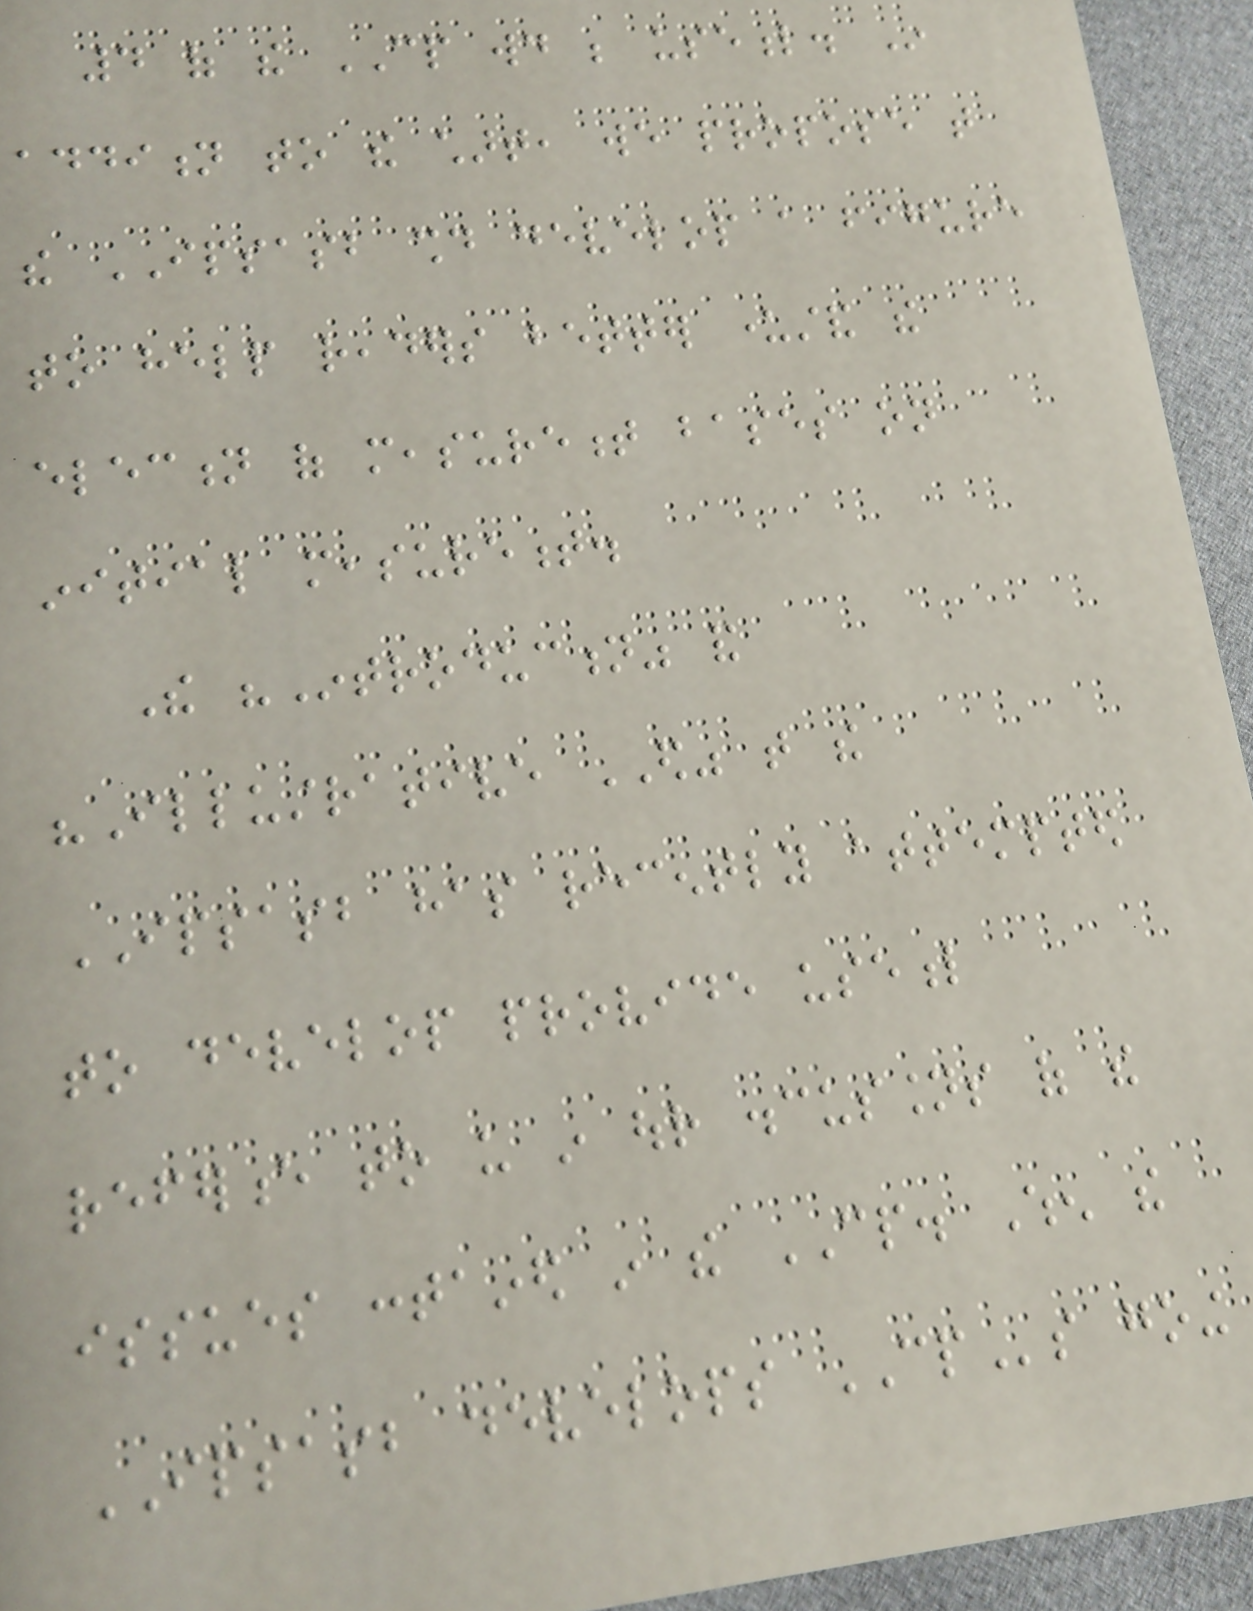4 of the CP would be useful. In
addition to the chart, we propose that
the IPSASB should develop a figure
to help readers better understand the
election of measurement bases on
initial measurement.
The "Introduction" and
"Illustrative ED" that the
IPSASB has recently attempted
to develop provide useful
reference to us in our discussions of the
issues contained in the CP. When the
IPSASB develops CPs going
